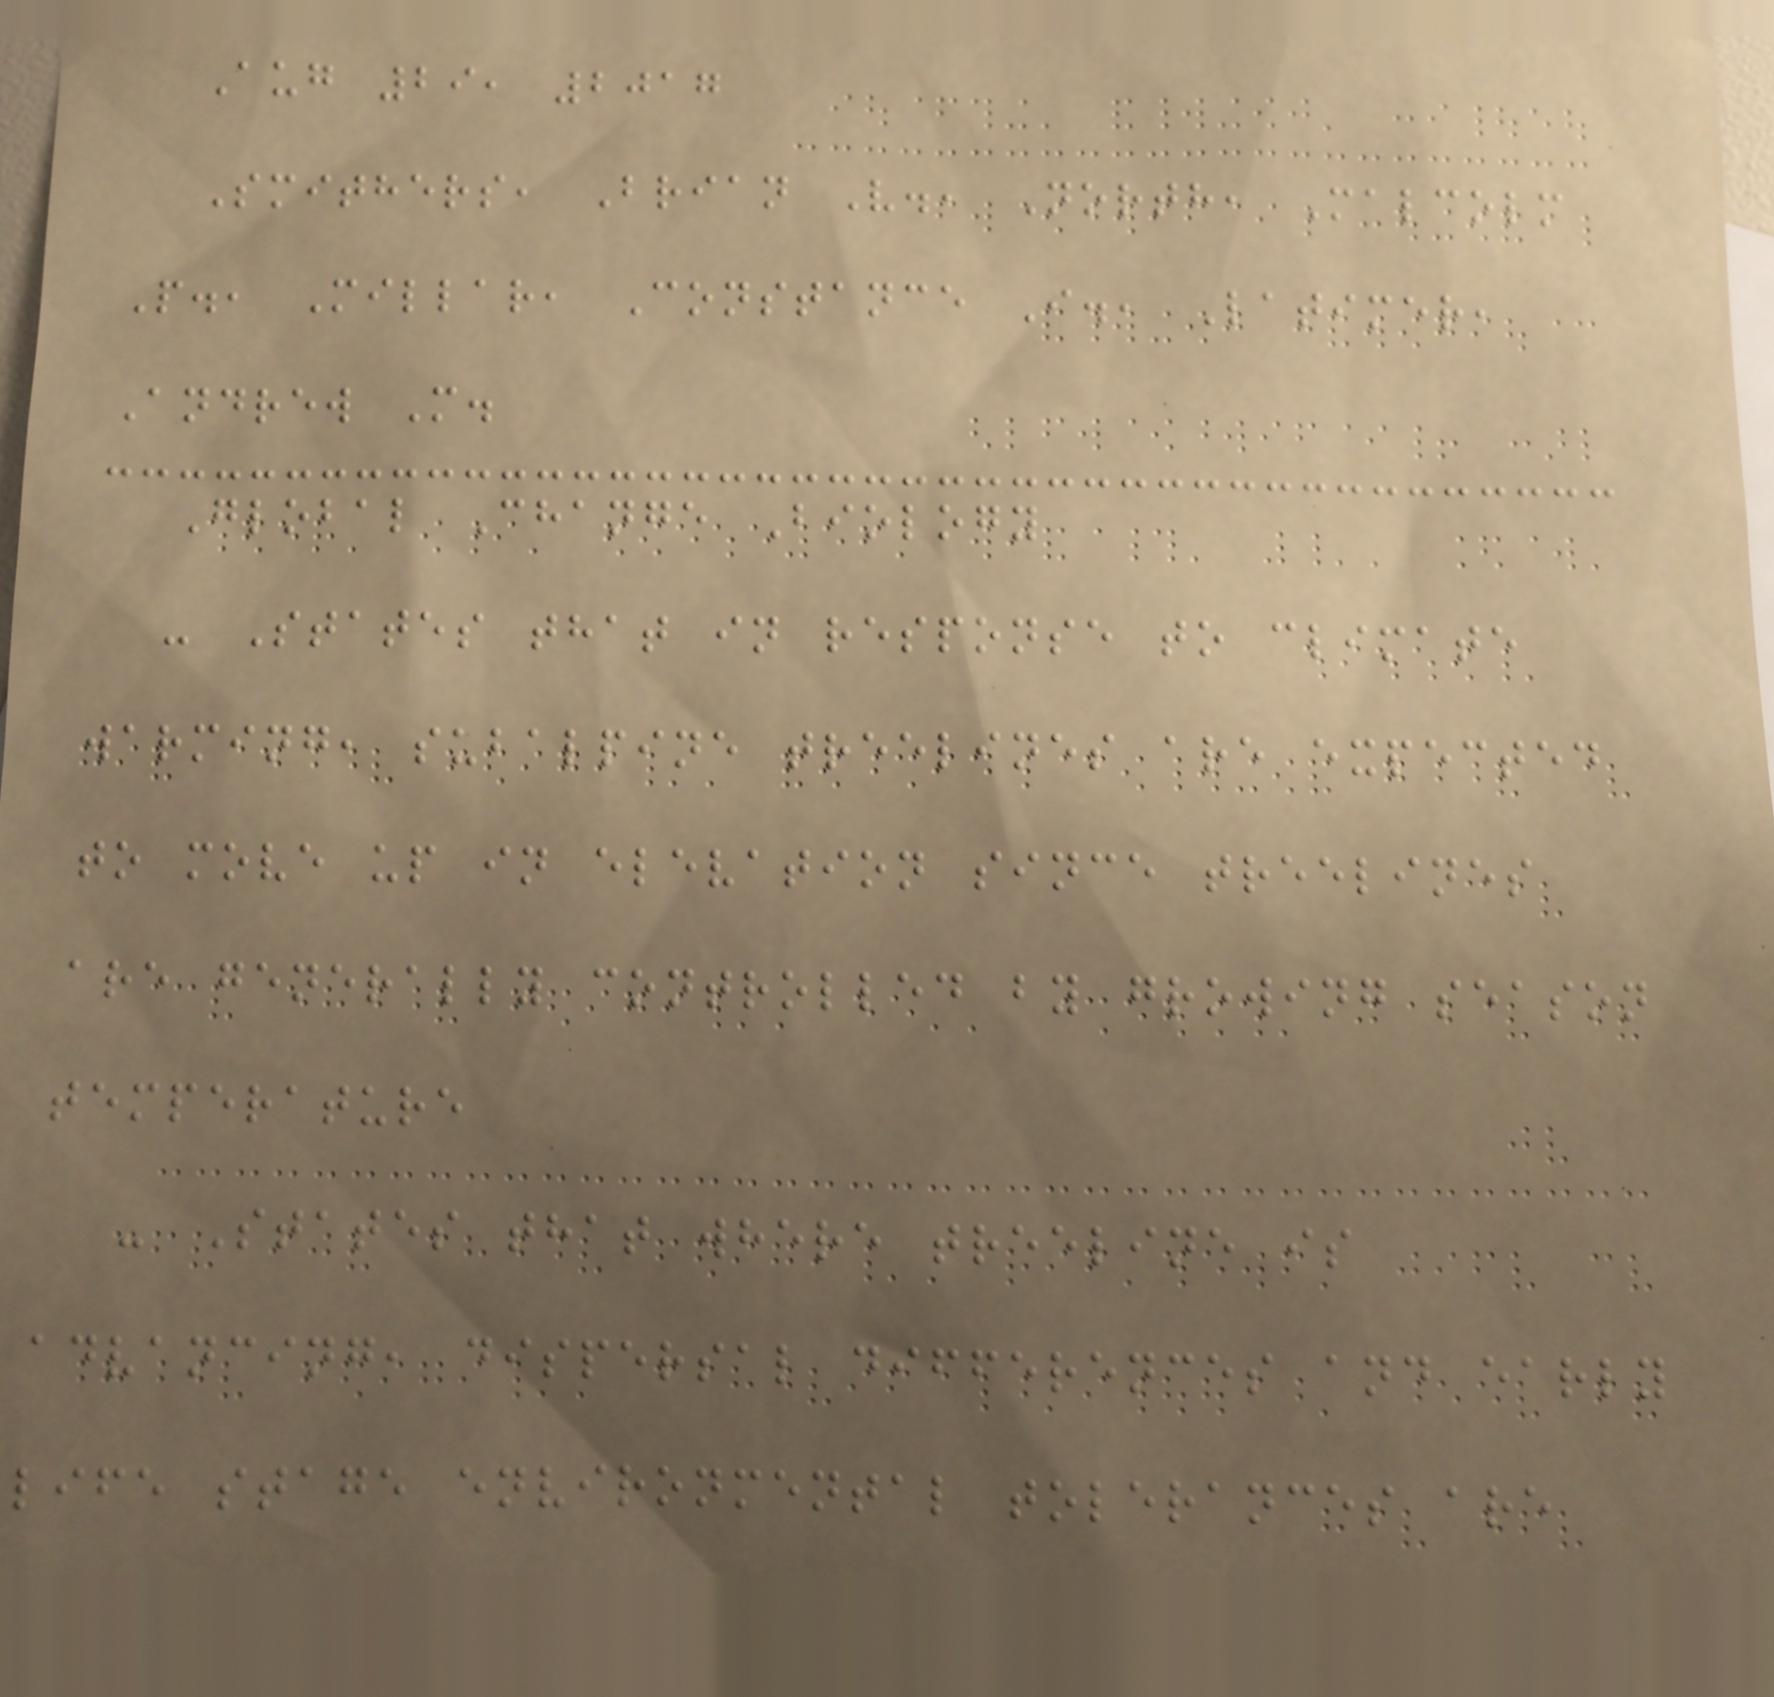Aug 29, 2017
Smithers, Brian V., North, Malcolm
P., Millar, Constance I., Latimer,
Andrew M.
Global Change Biology
- States that in response to climate
warming, subalpine treelines are expected
to move up in elevation since treelines
are generally controlled by growing season
temperature
- States that where treeline is
advancing, dispersal differences and early
life stage environmental tolerances are
